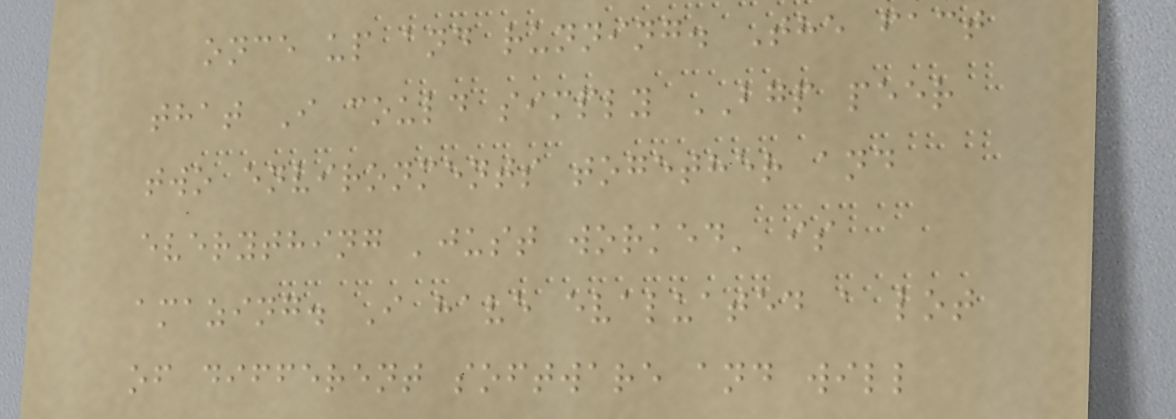once up and running. The fact
that I could simply BGP peer
two environments together and
everything 'just worked' is
amazing. I have evaluated a lot
of different software and will
